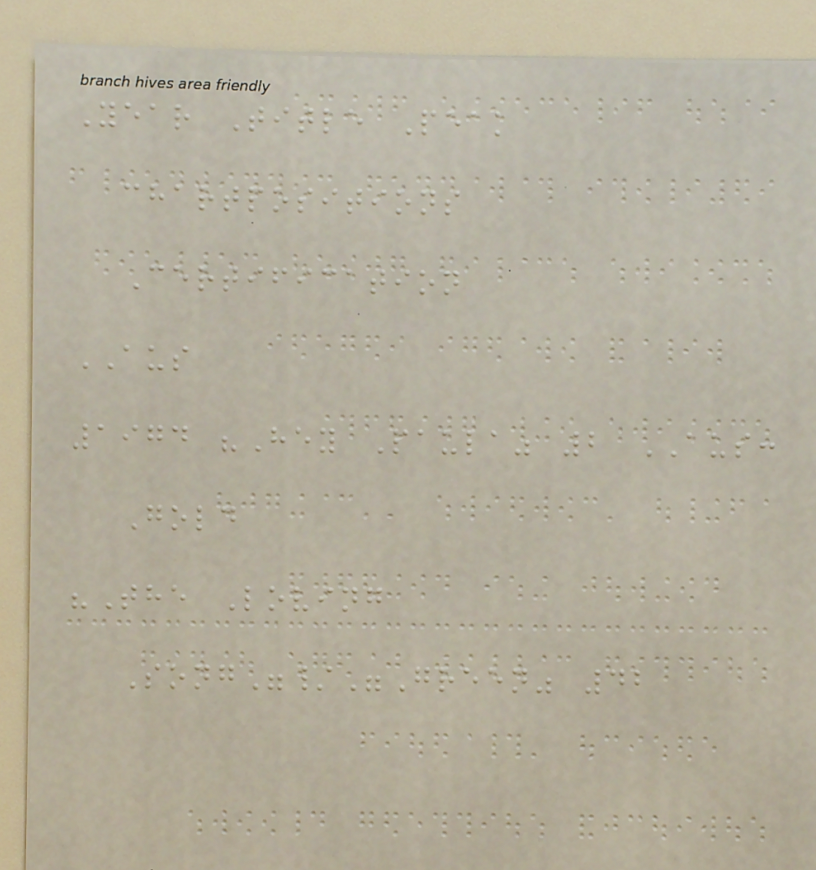Year Title Peak
chartpositions
Certification
AUS
1974 "Hey Paula" 2 AUS:
Gold
"The Loving
Song"/"Green" 42
